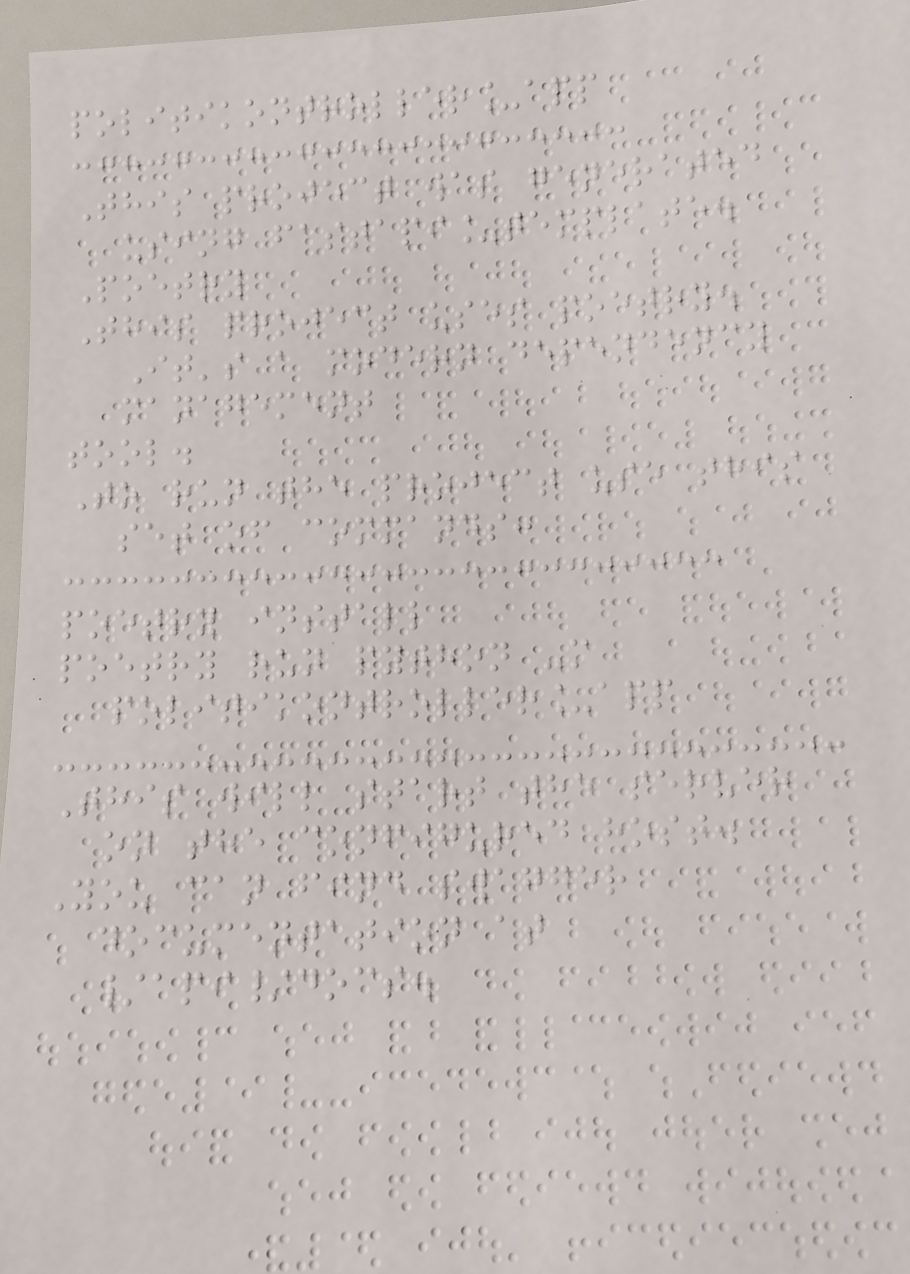politikontroller_app
This project was generated
using fastapi_template.
Poetry
This project uses poetry.
It's a modern dependency
management
tool.
To run the project use this
set of commands:
poetry install
poetry run python -m
politikontroller_app
This will start the server
on the configured host.
You can find swagger
documentation at
/api/docs.
